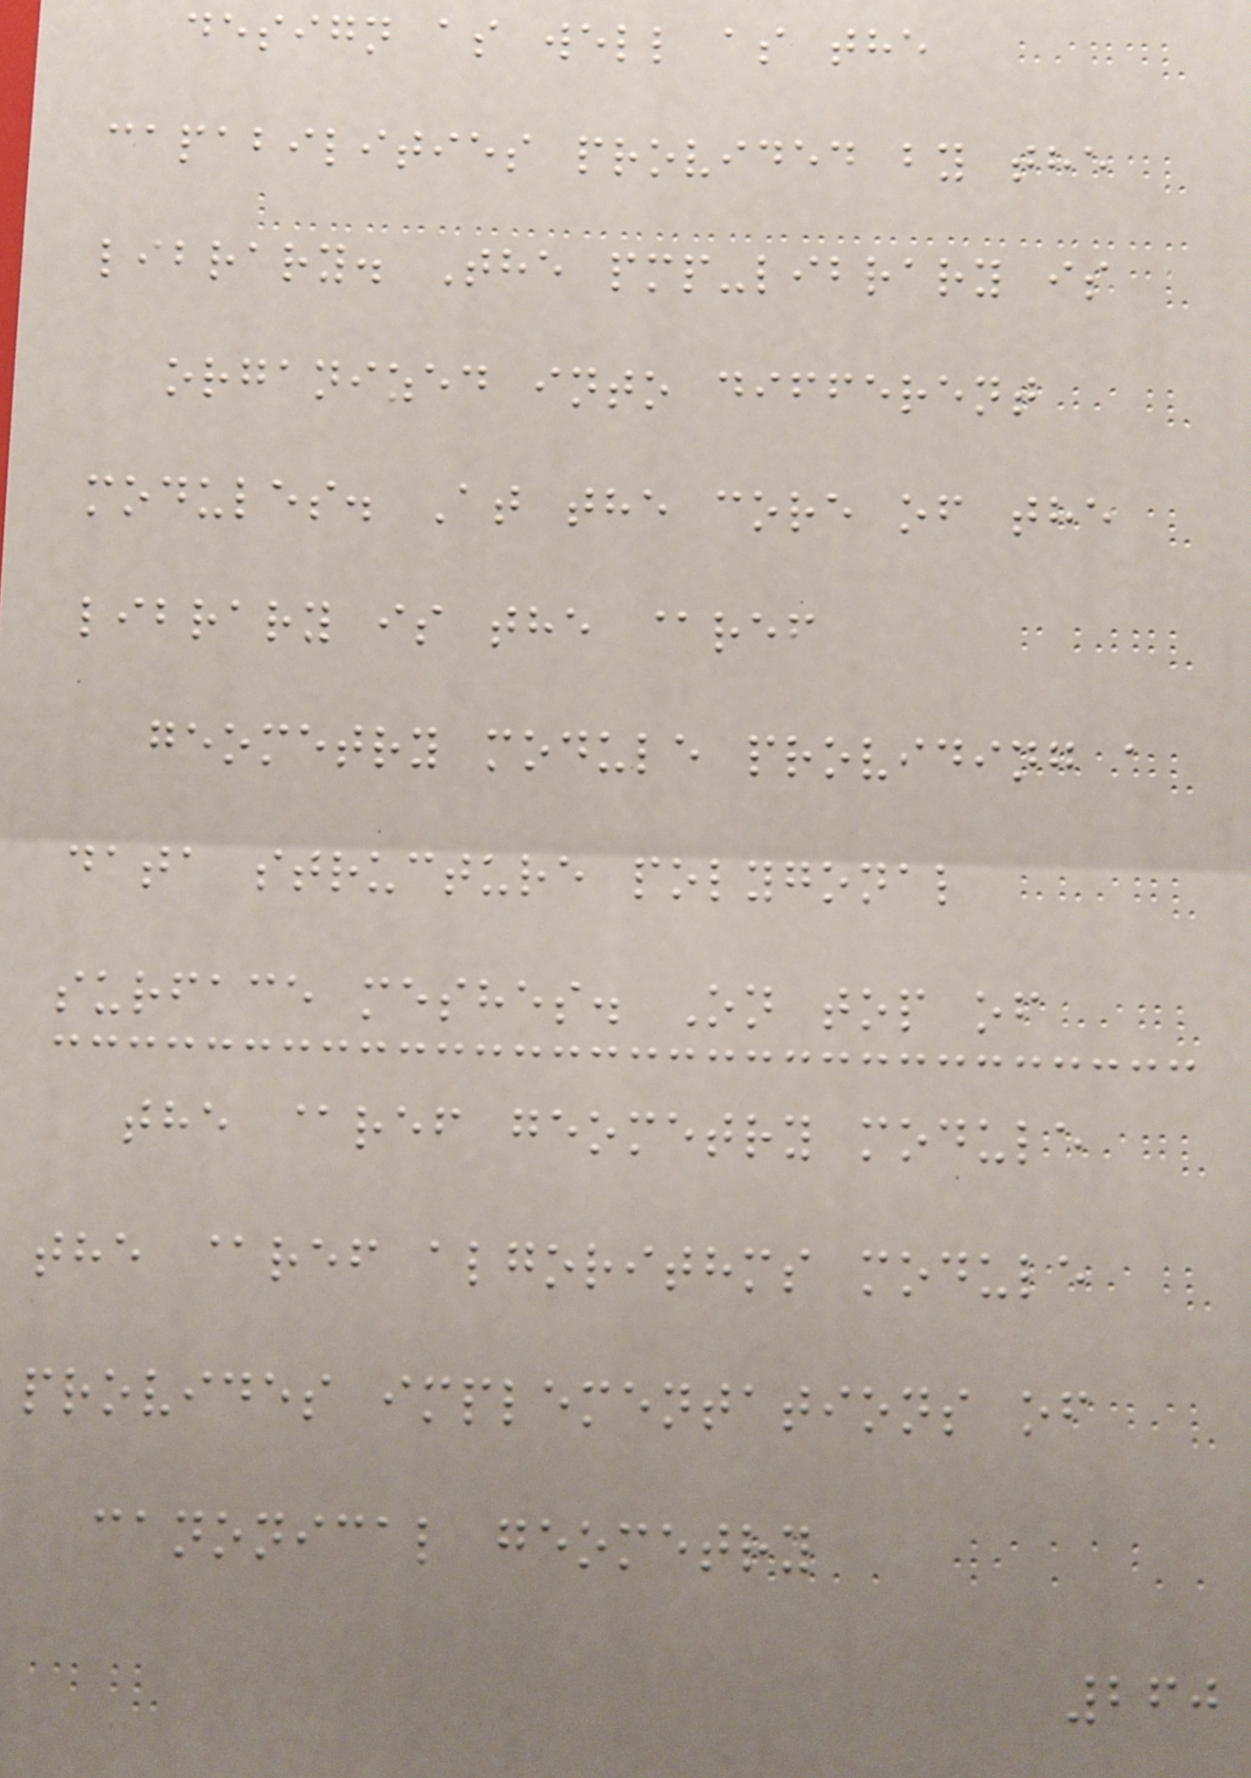design as well as the
capabilities provided by the
library. The pmp-library is
organized into different
modules. At the core of the
library is the @ref
geometry module providing a
data structure polygonal
surface meshes. On top of
the @ref geometry module
the @ref algorithms module
provides implementations of
canonical geometry
260
